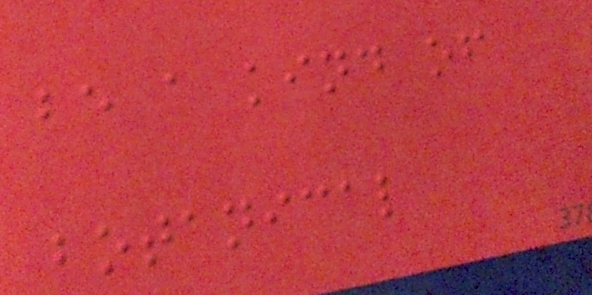be a kind of
botanical
